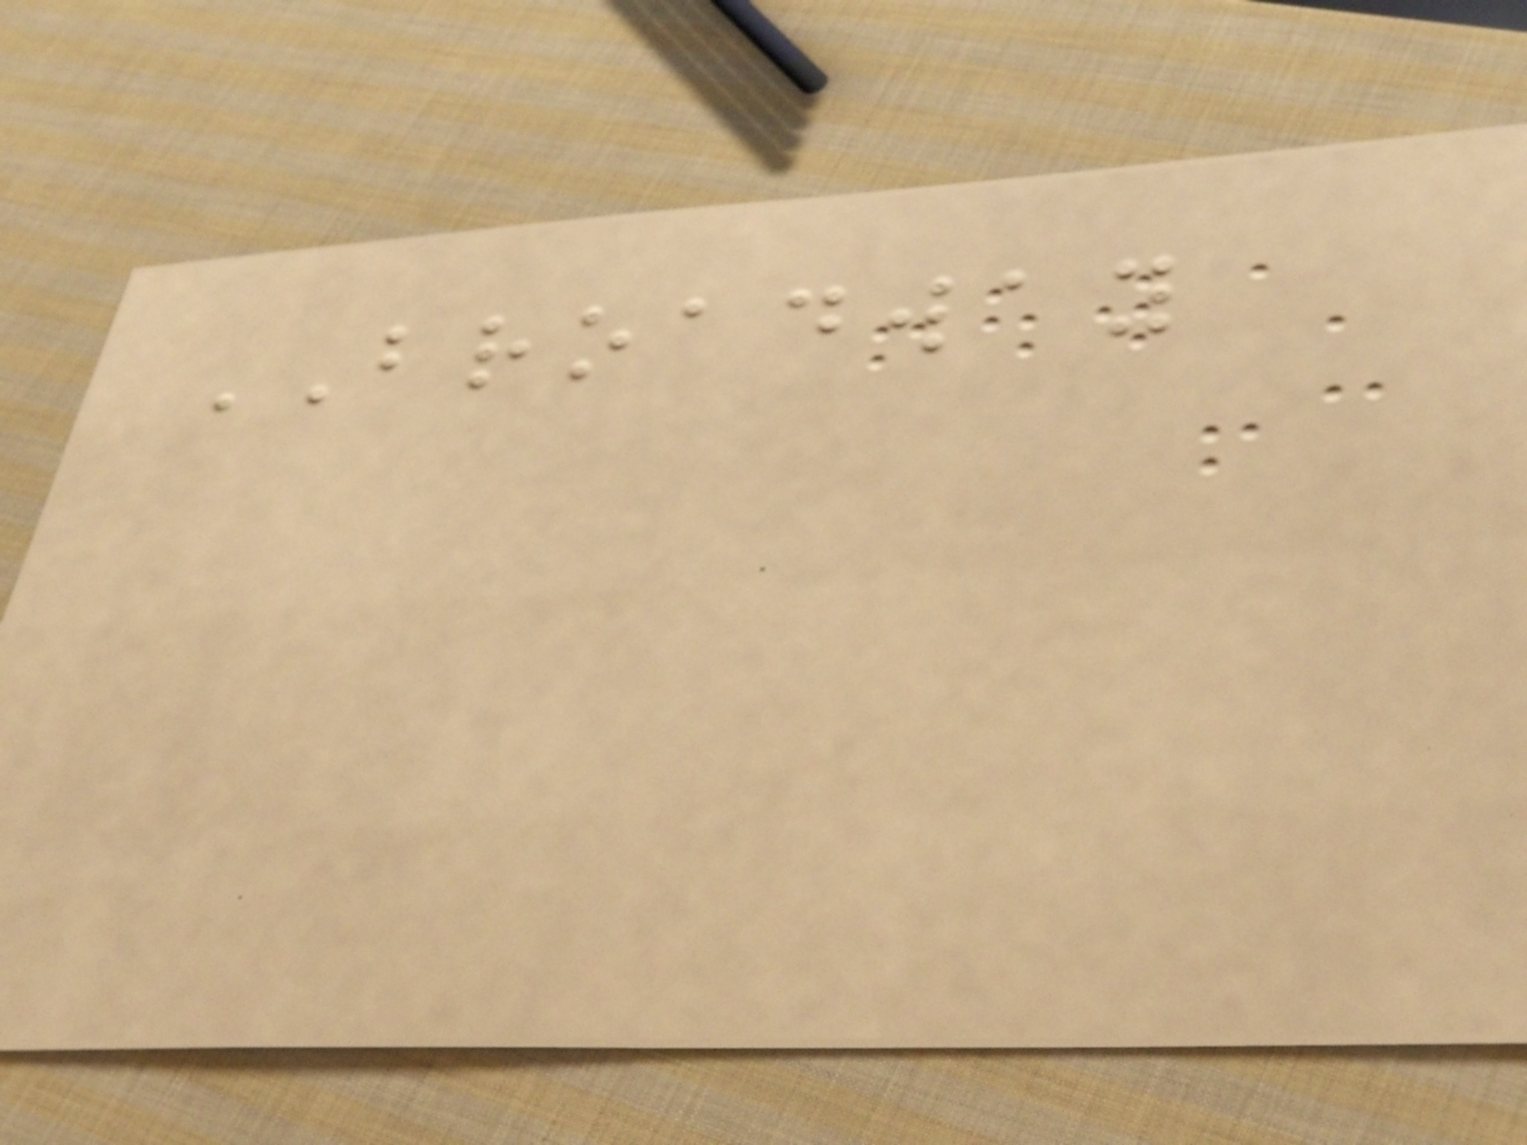BROADWAY
